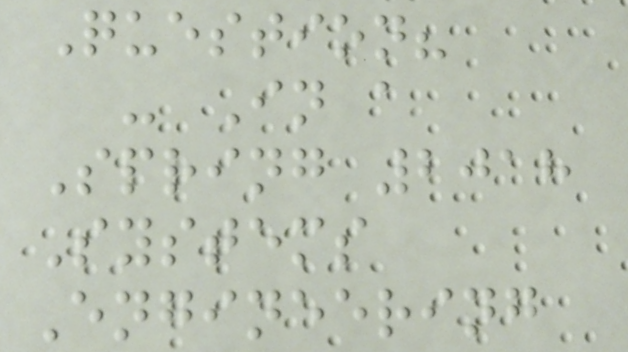Question?
- In a
Spring 2018
Systems
Engineering
